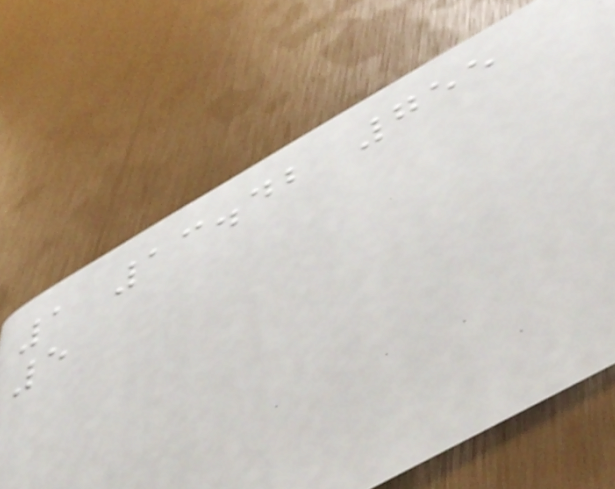1 13.42 755
5
